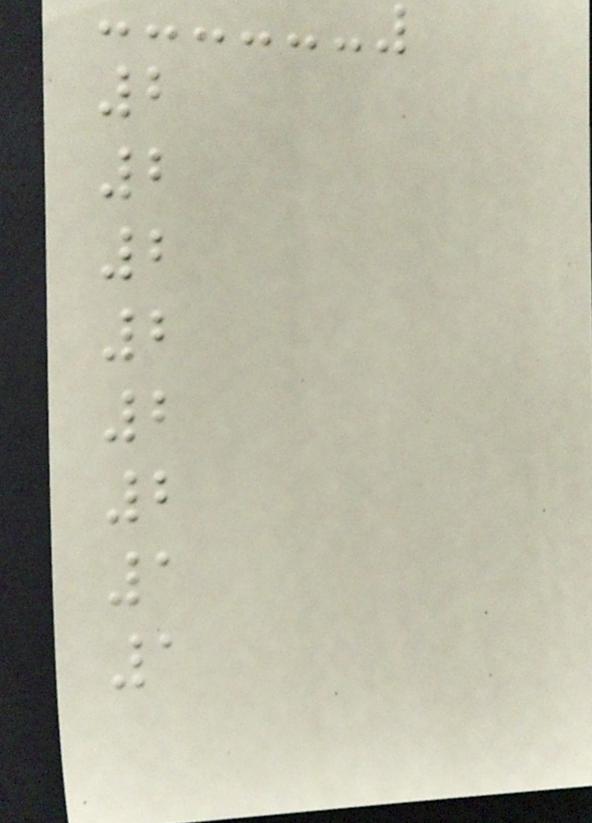2
2
2
2
2
2
1
1
